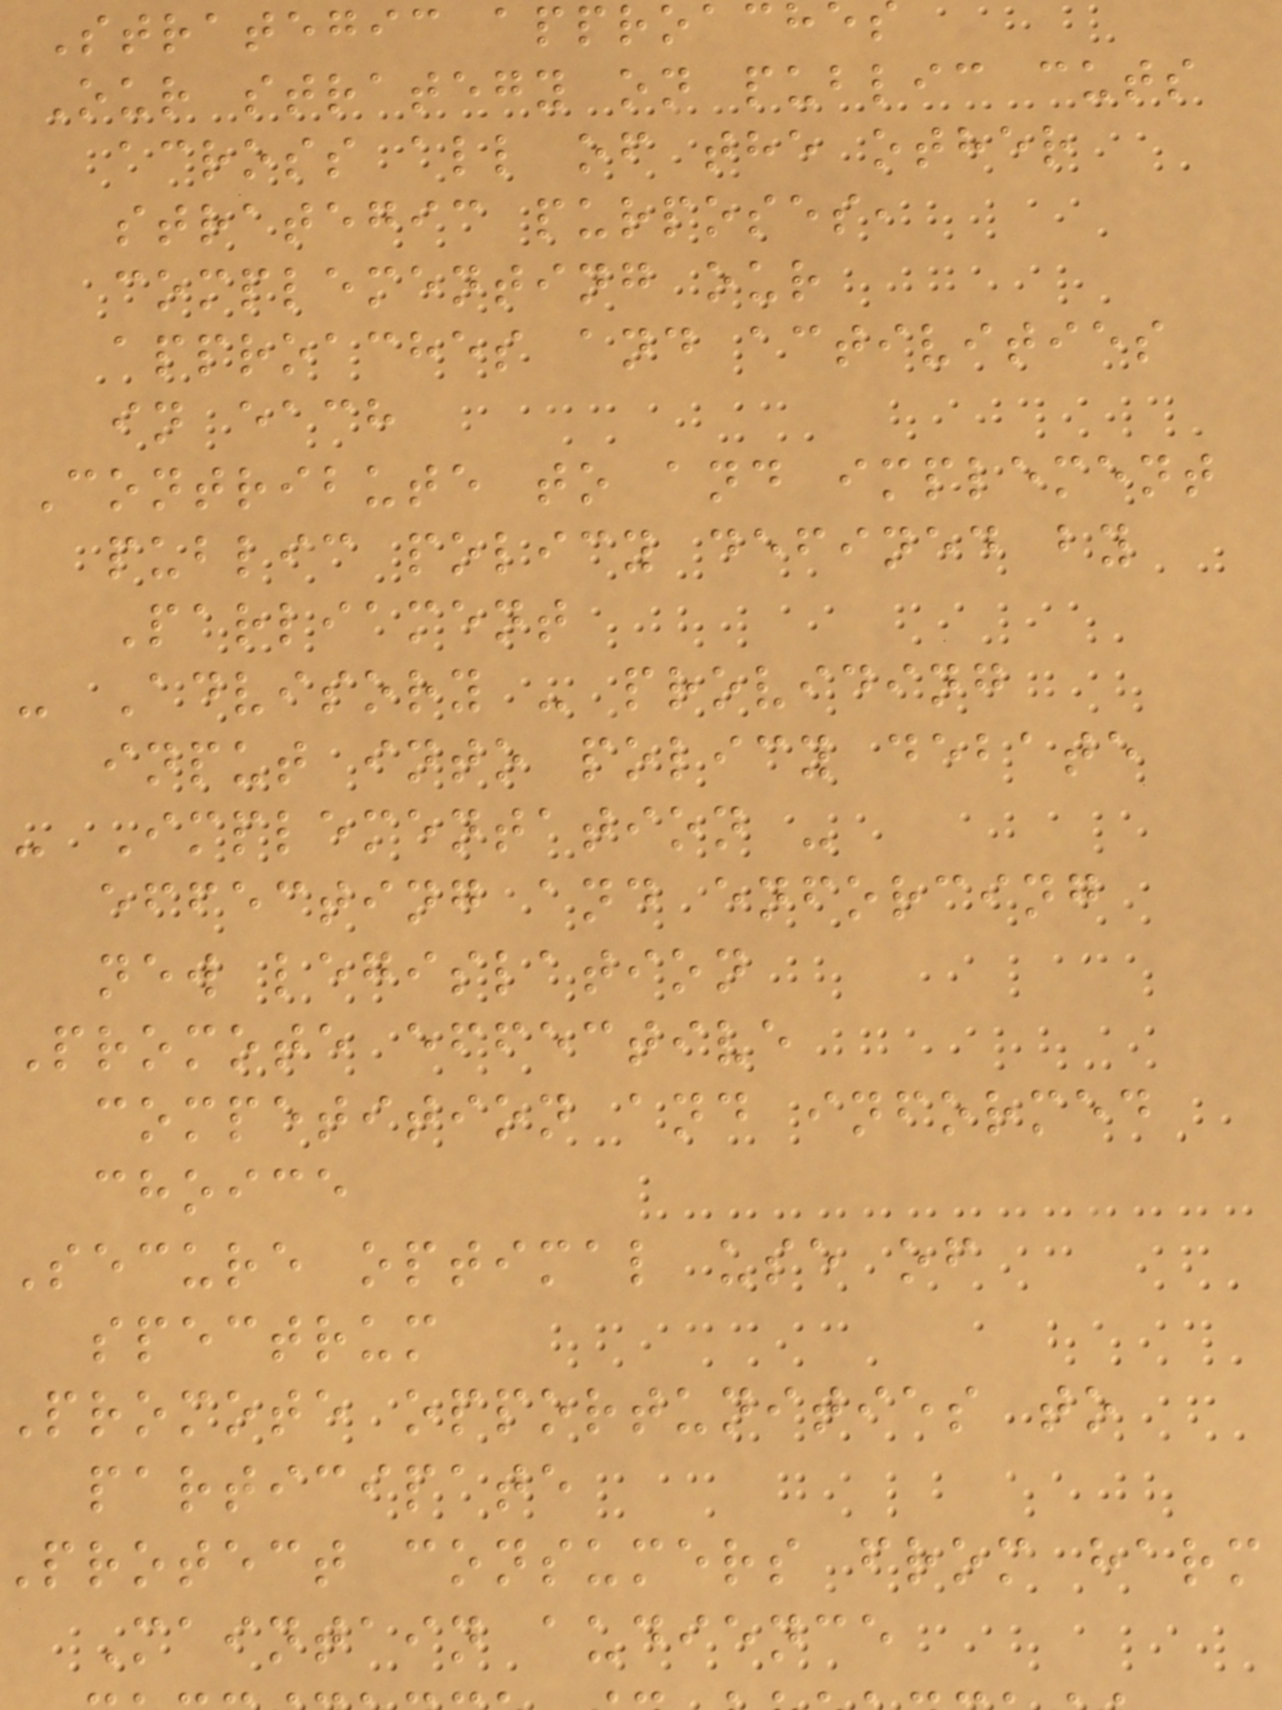Strategic approac
Our strategy on public cuts
across all of the other
strategic purposes,
complementing our
approaches and activities
in each
Contribute to and implement
public policy defined by
Parliament
- Advisory - providing
input into policy debate
- Implementation -
effecting and enforcing
new legislation
Promote effective
competition and informed
choice
Secure optimal use of
spectrum
Promote opportunities to
participate
protect consumers from harm
Maintain audience
